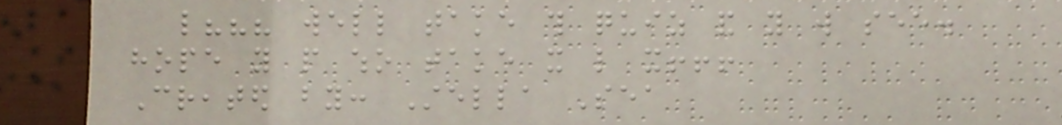like??? well take this quiz and you will see.
hope you people who take it like it!!!
Created by: Stella Sea
